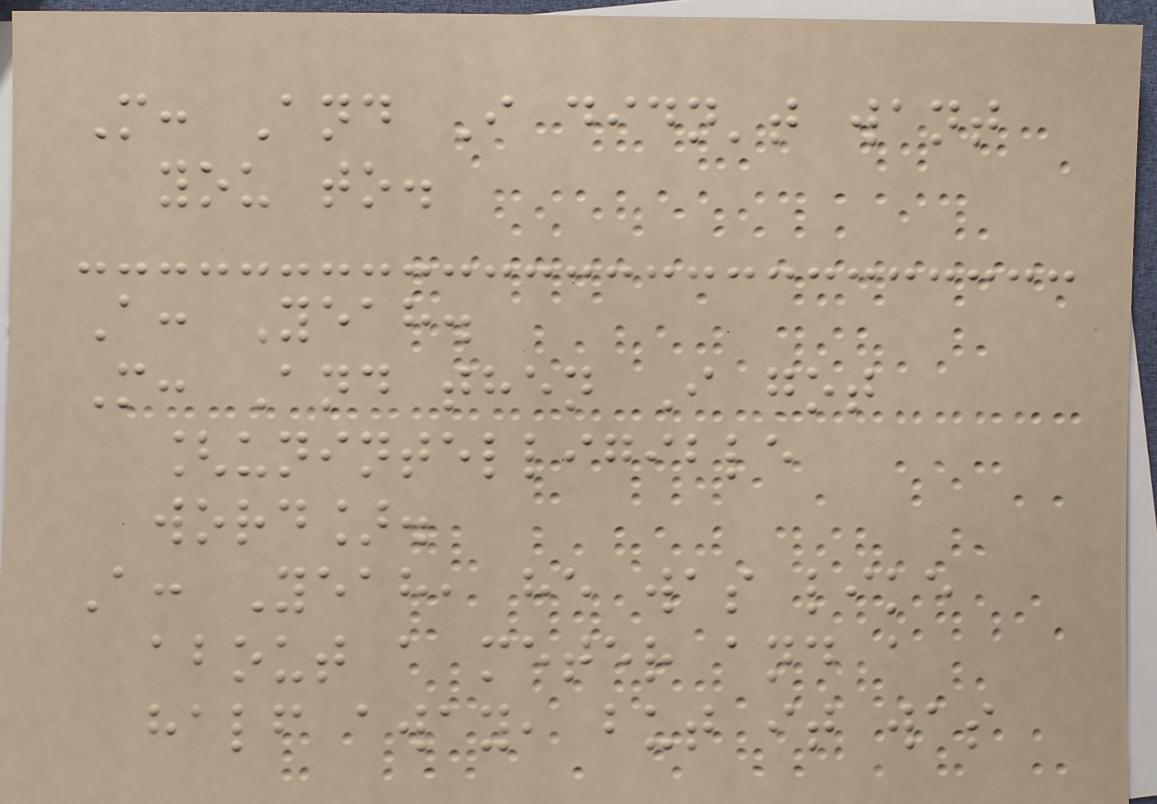M: And I didn't want
you to.
A: Yeah.
M: And then I got
[unintelligible
word].
A: Yeah, he was like
about a meter and a
half away, but it was
